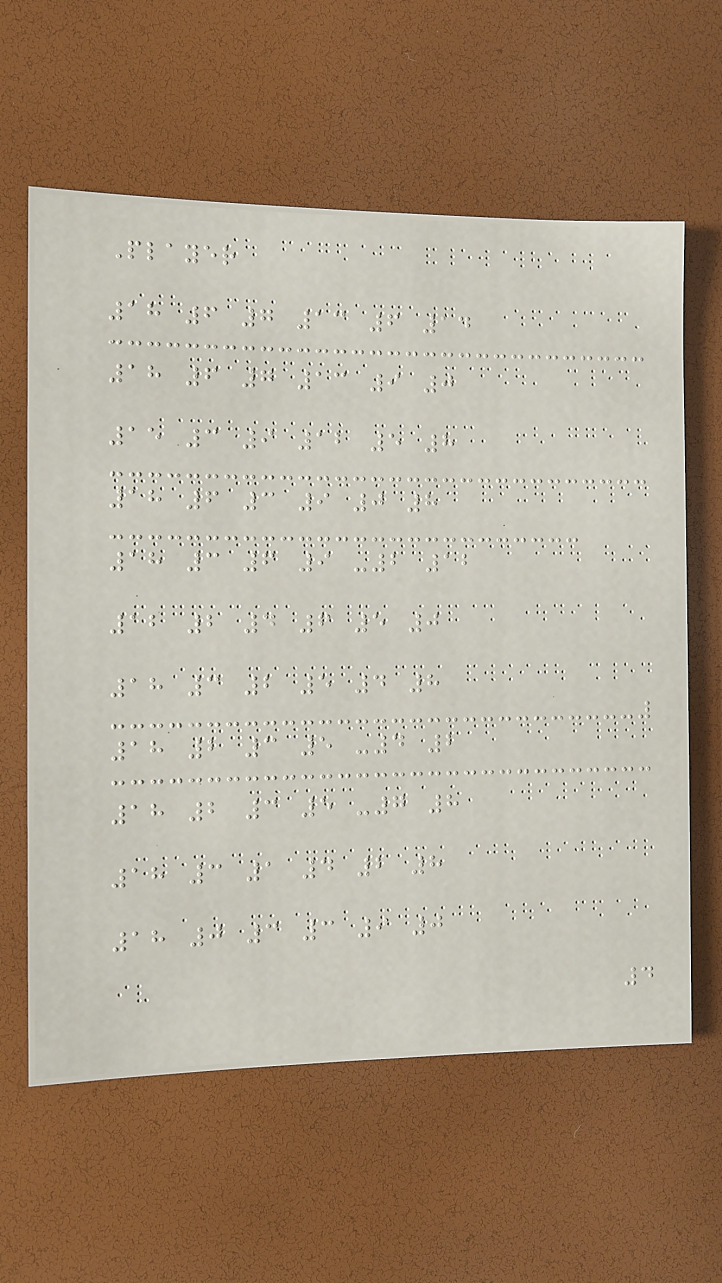Player
18 6 7 13 6 14
18 6 7 13 9 0
15 3 9 12 5 8
18 6 3 9 0 8
18 3 6 9 -2 12
12 2 4 6 5 0
18 3 2 5 4 8
18 2 3 5 -4 2
18 2 3 5 -7 8
18 3 1 4 2 8
18 0 3 3 9 0
4
